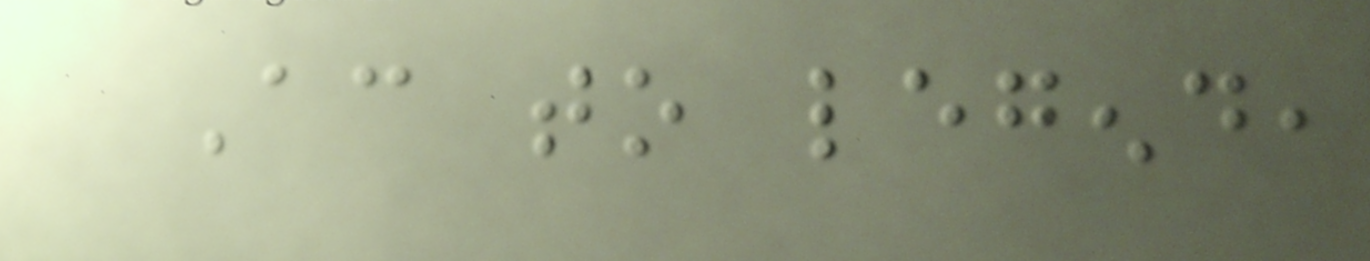According to legend,
